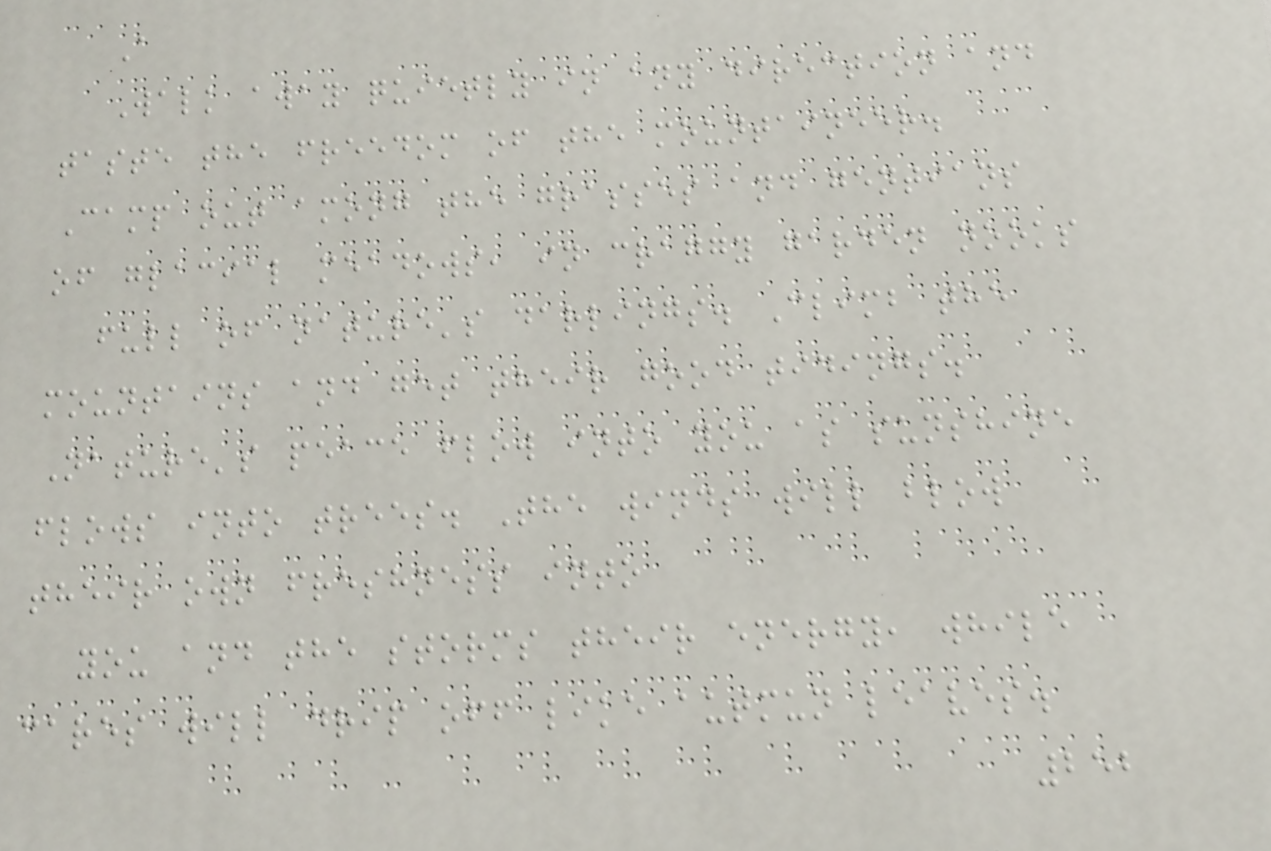A
Walk away quietly in any direction and
taste the freedom of the mountaineer.
Camp out among the grasses and gentians
of glacial meadows, in craggy garden nooks
full of nature's darlings. Climb the
mountains and get their good tidings.
Nature's peace flow into you as sunshine
flows into trees. The winds will blow
their own freshness into
you and the storms their energy, while
cares will drip off like autmun leaves.
252
